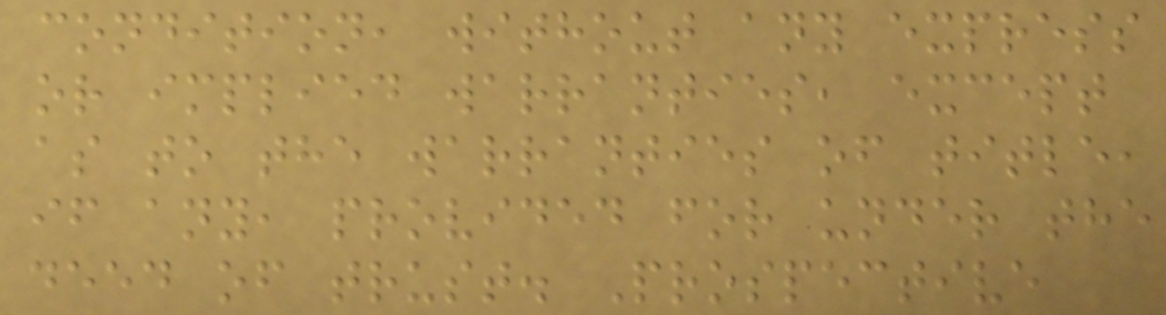condition, without any express
or implied warranties, except
as to the warranties of title,
if any, provided for under the
deed of trust. Prospective
